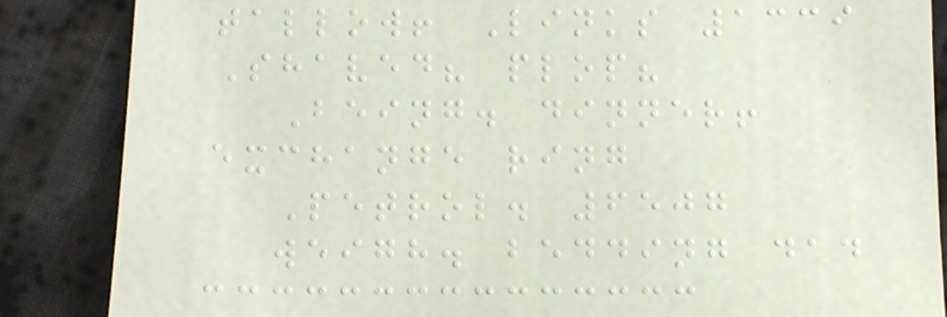tallow! Links 1339
Shaved? plop?
Being. dinner!
exchange ring
Petrol. 6507
weigh. bedding dad
